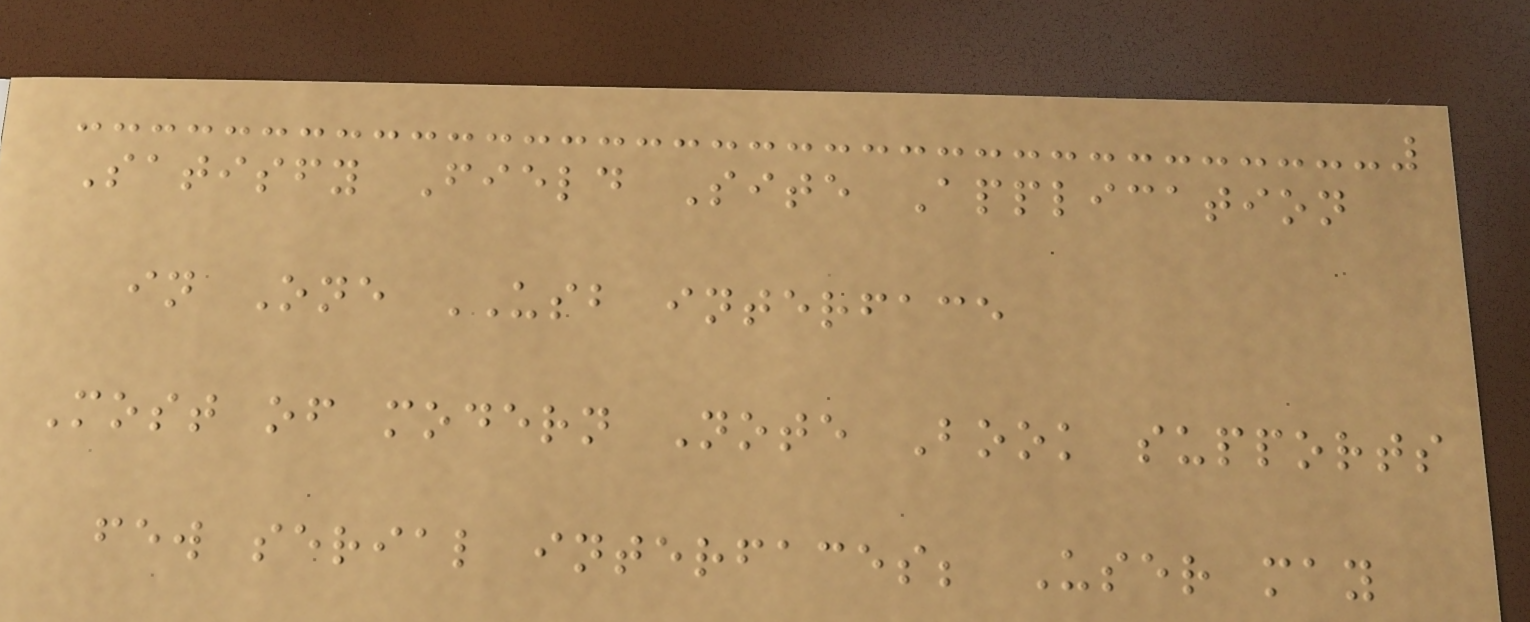Satisfy Field Site Application
in One USB interface
Most of modern Note Book supports
few serial interfaces; User may
